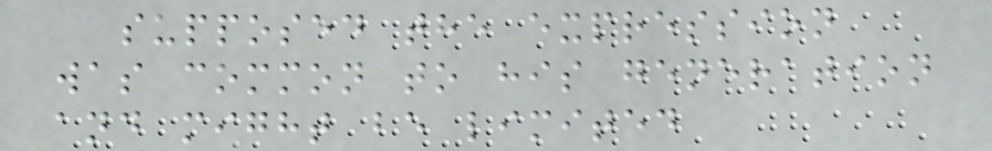supposed the expression
was common to his generation
and might be limited
